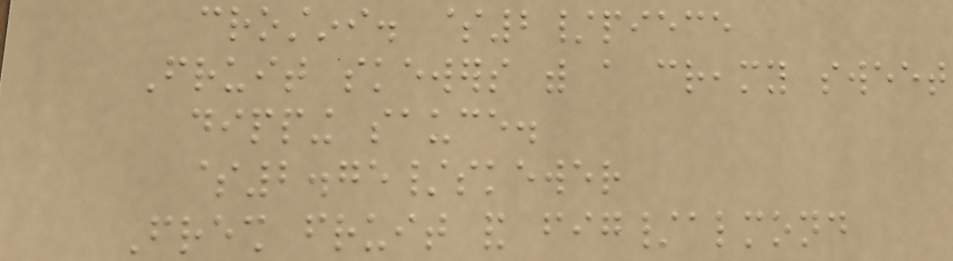crostini. $2/piece
Fruit skewers with a creamy sweet
dipping sauce.
$2.75/skewer
Fresh fruit and fig/almond
